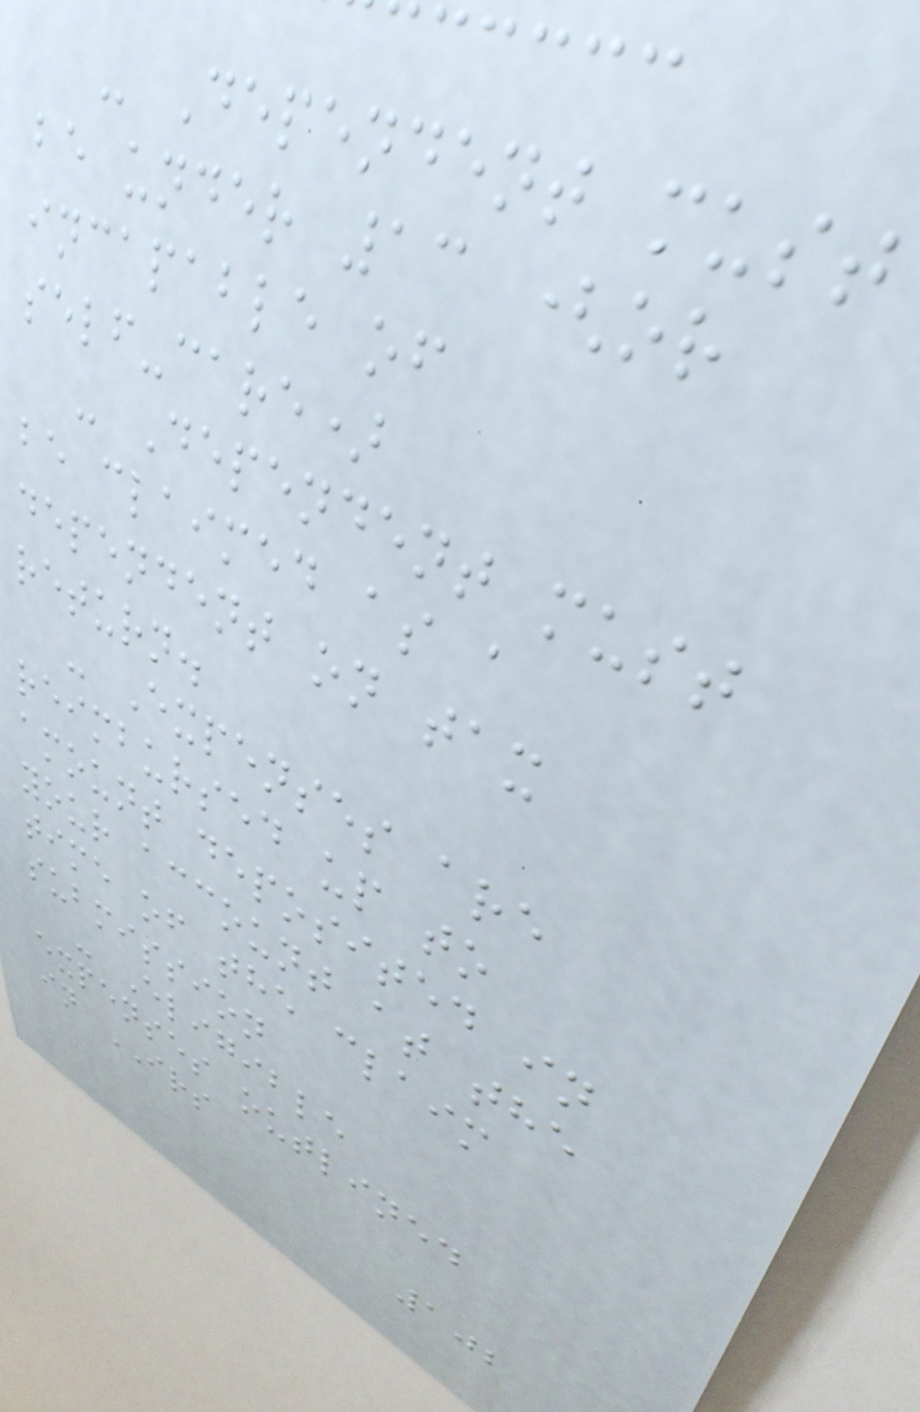- Dependent must
be under 13 (or
incapable of
self-care)
- Dependent must
be claimed as a
dependent on tax
return.
- Expenses are
reimbursed up to
amount deposited in
your account at the
time of the claim
submission
- Eligible
expenses outlined
in IRS
102
